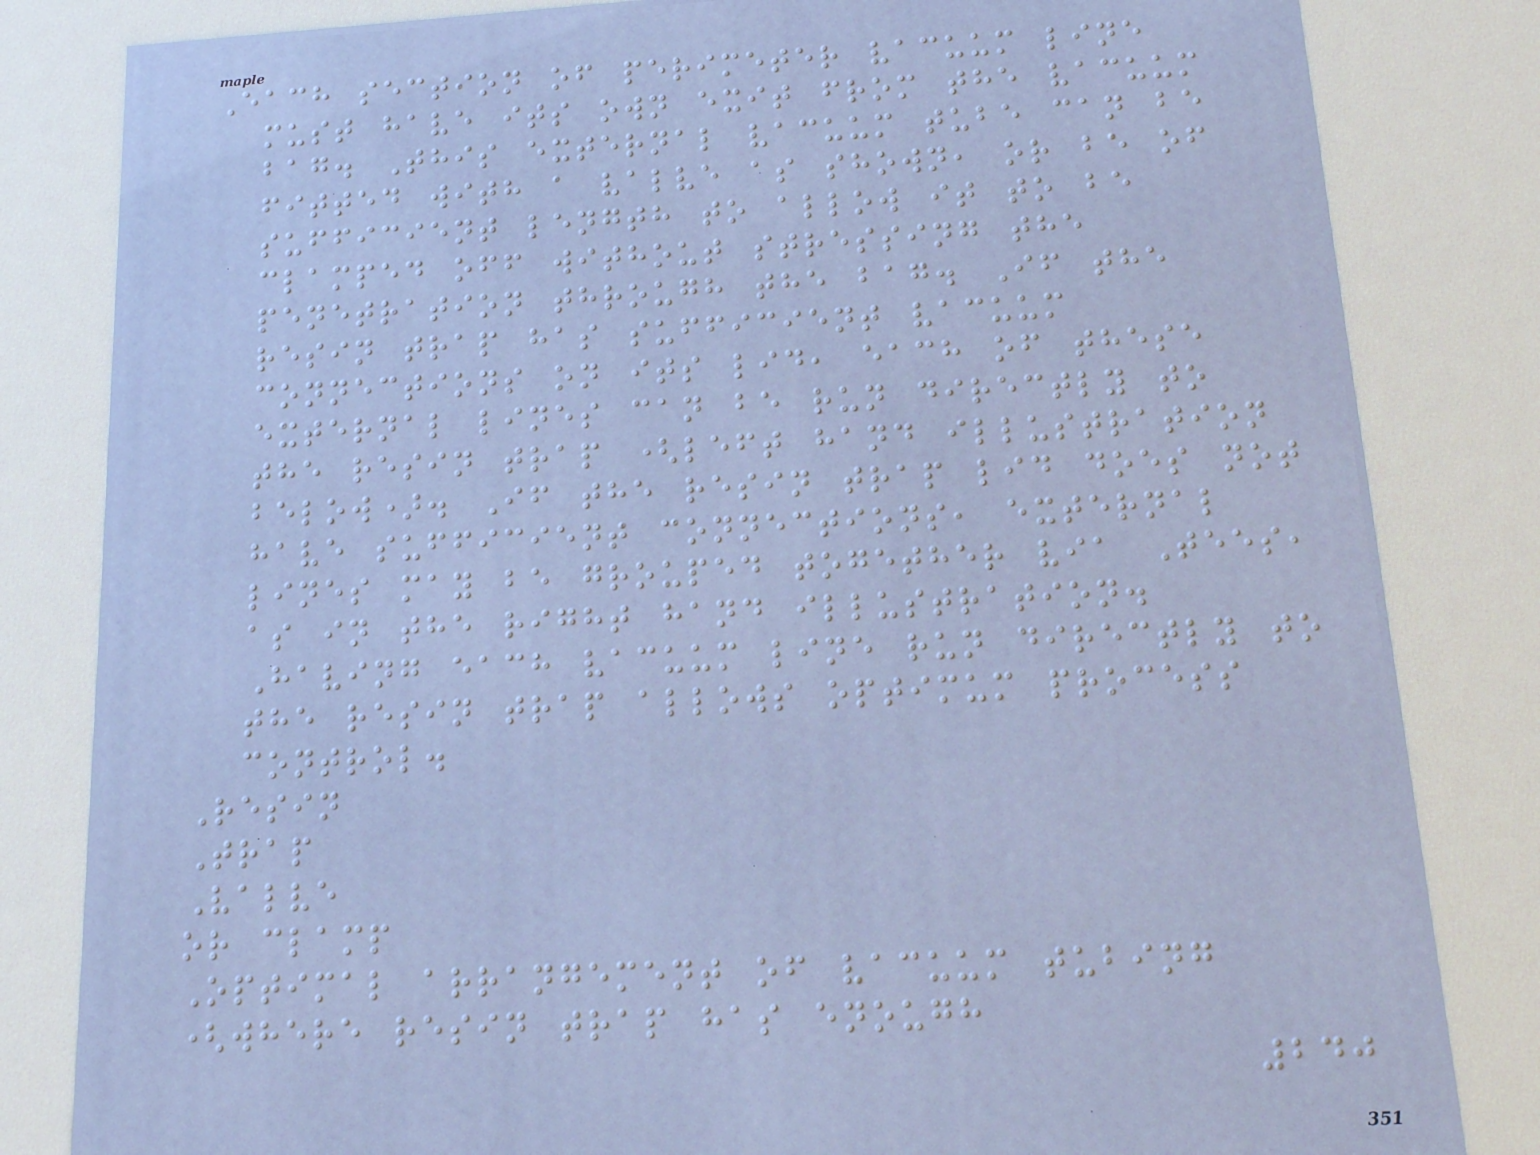Each section of perimeter vacuum line
must have its own exit from the vacuum
bag. This external vacuum tube can be
fitted with a valve as shown, or be of
sufficient length to allow it to be
clamped off without stressing the
penetration through the bag. If the
resin trap has sufficient vacuum
connections on its lid, each of these
external lines can be run directly to
the resin trap (left hand illustration
below). If the resin trap lid does not
have sufficient connections, external
lines may be grouped together via Tees,
as in the right hand illustration.
Having each vacuum line run directly to
the resin trap allows optimum process
control.
Resin
Trap
Valve
or clamp
Optimal arrangement of vacuum tubing
(where resin trap has enough
240
